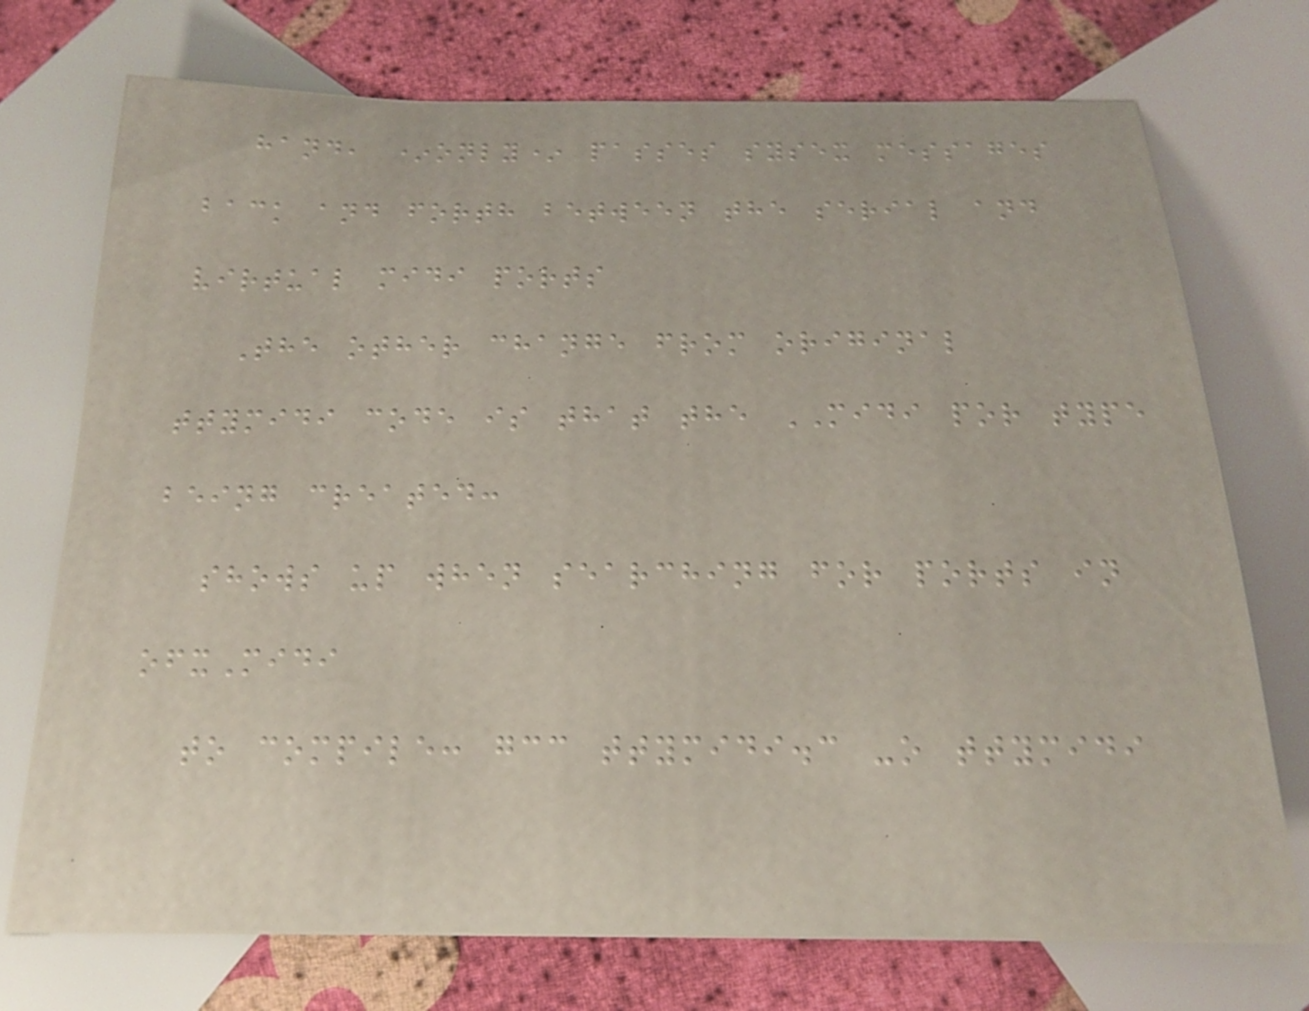hand, *only* passes sysex messages
back and forth between the serial and
virtual midi ports
The other change from original
ttymidi code is that the MIDI por type
being created:
shows up when searching for ports in
ofxMidi
to compile: gcc ttymidi.c -o ttymidi
